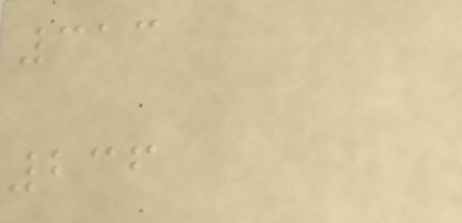313
236
